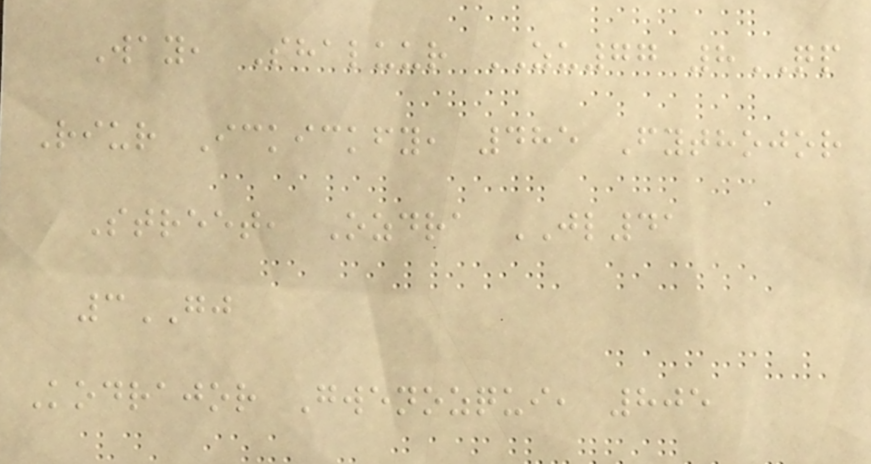Way, Shaluur ZU77 8QP
Riur Ickickfy, 485 Fythojor
Street, Ozdra JL41
3GJ
Kodrajor Gwenozqui, 805
